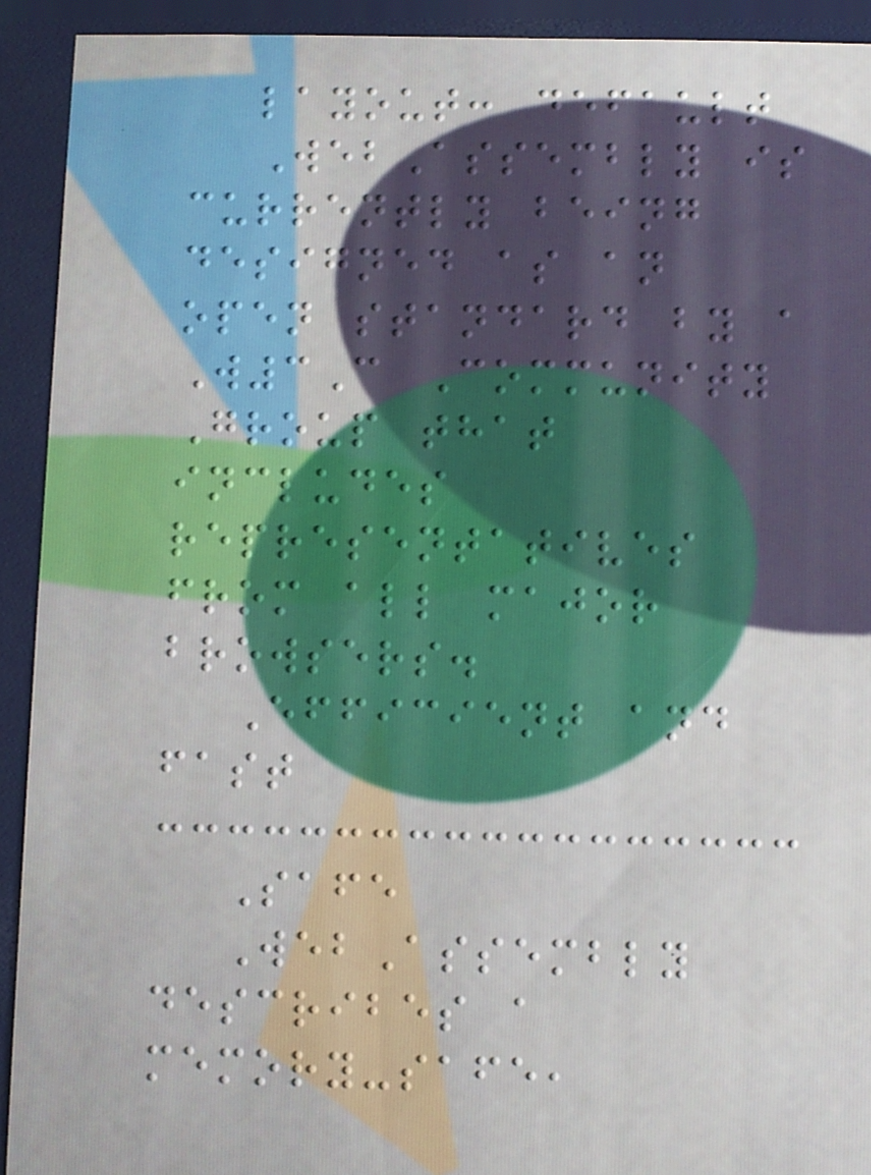layout: default
WebAssembly is
currently being
designed as an
open standard by a
W3C Community
Group that
includes
representatives
from all major
browsers.
Efficient and
fast
Safe
WebAssembly
describes a
memory-safe,
